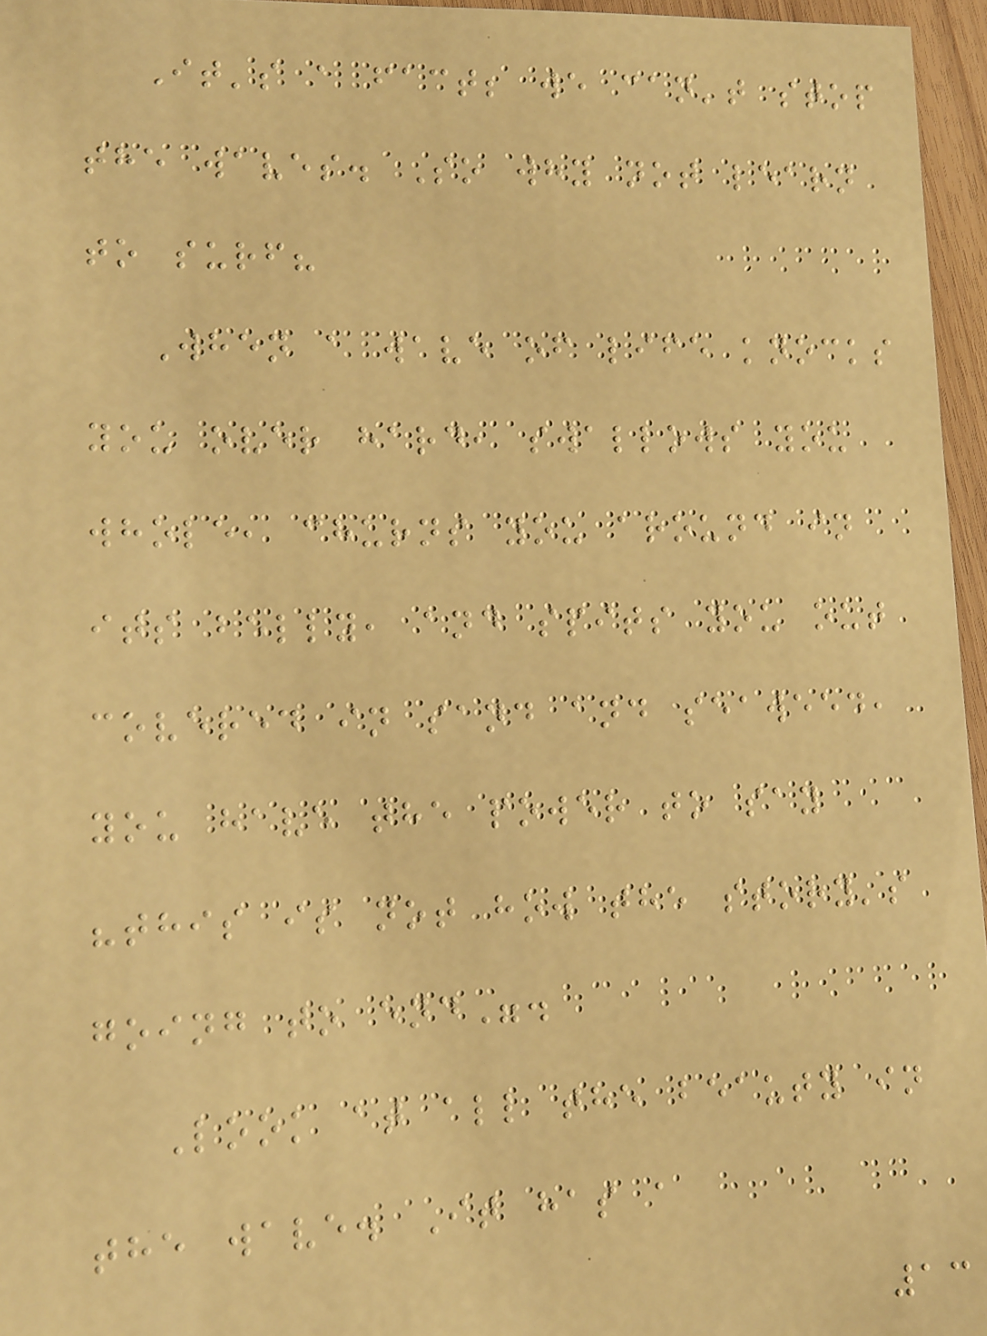It's a fact; we can't stop
the waves. So why not learn
to surf?
When a wave of life knocks
you over hard, swallows you
whole, churns you around in
its belly, and spits you out
covered in sand and seaweed,
you have the power to say
"this is not how the story's
going to end".
Look at all the beauty in
the wave. It has a
13
